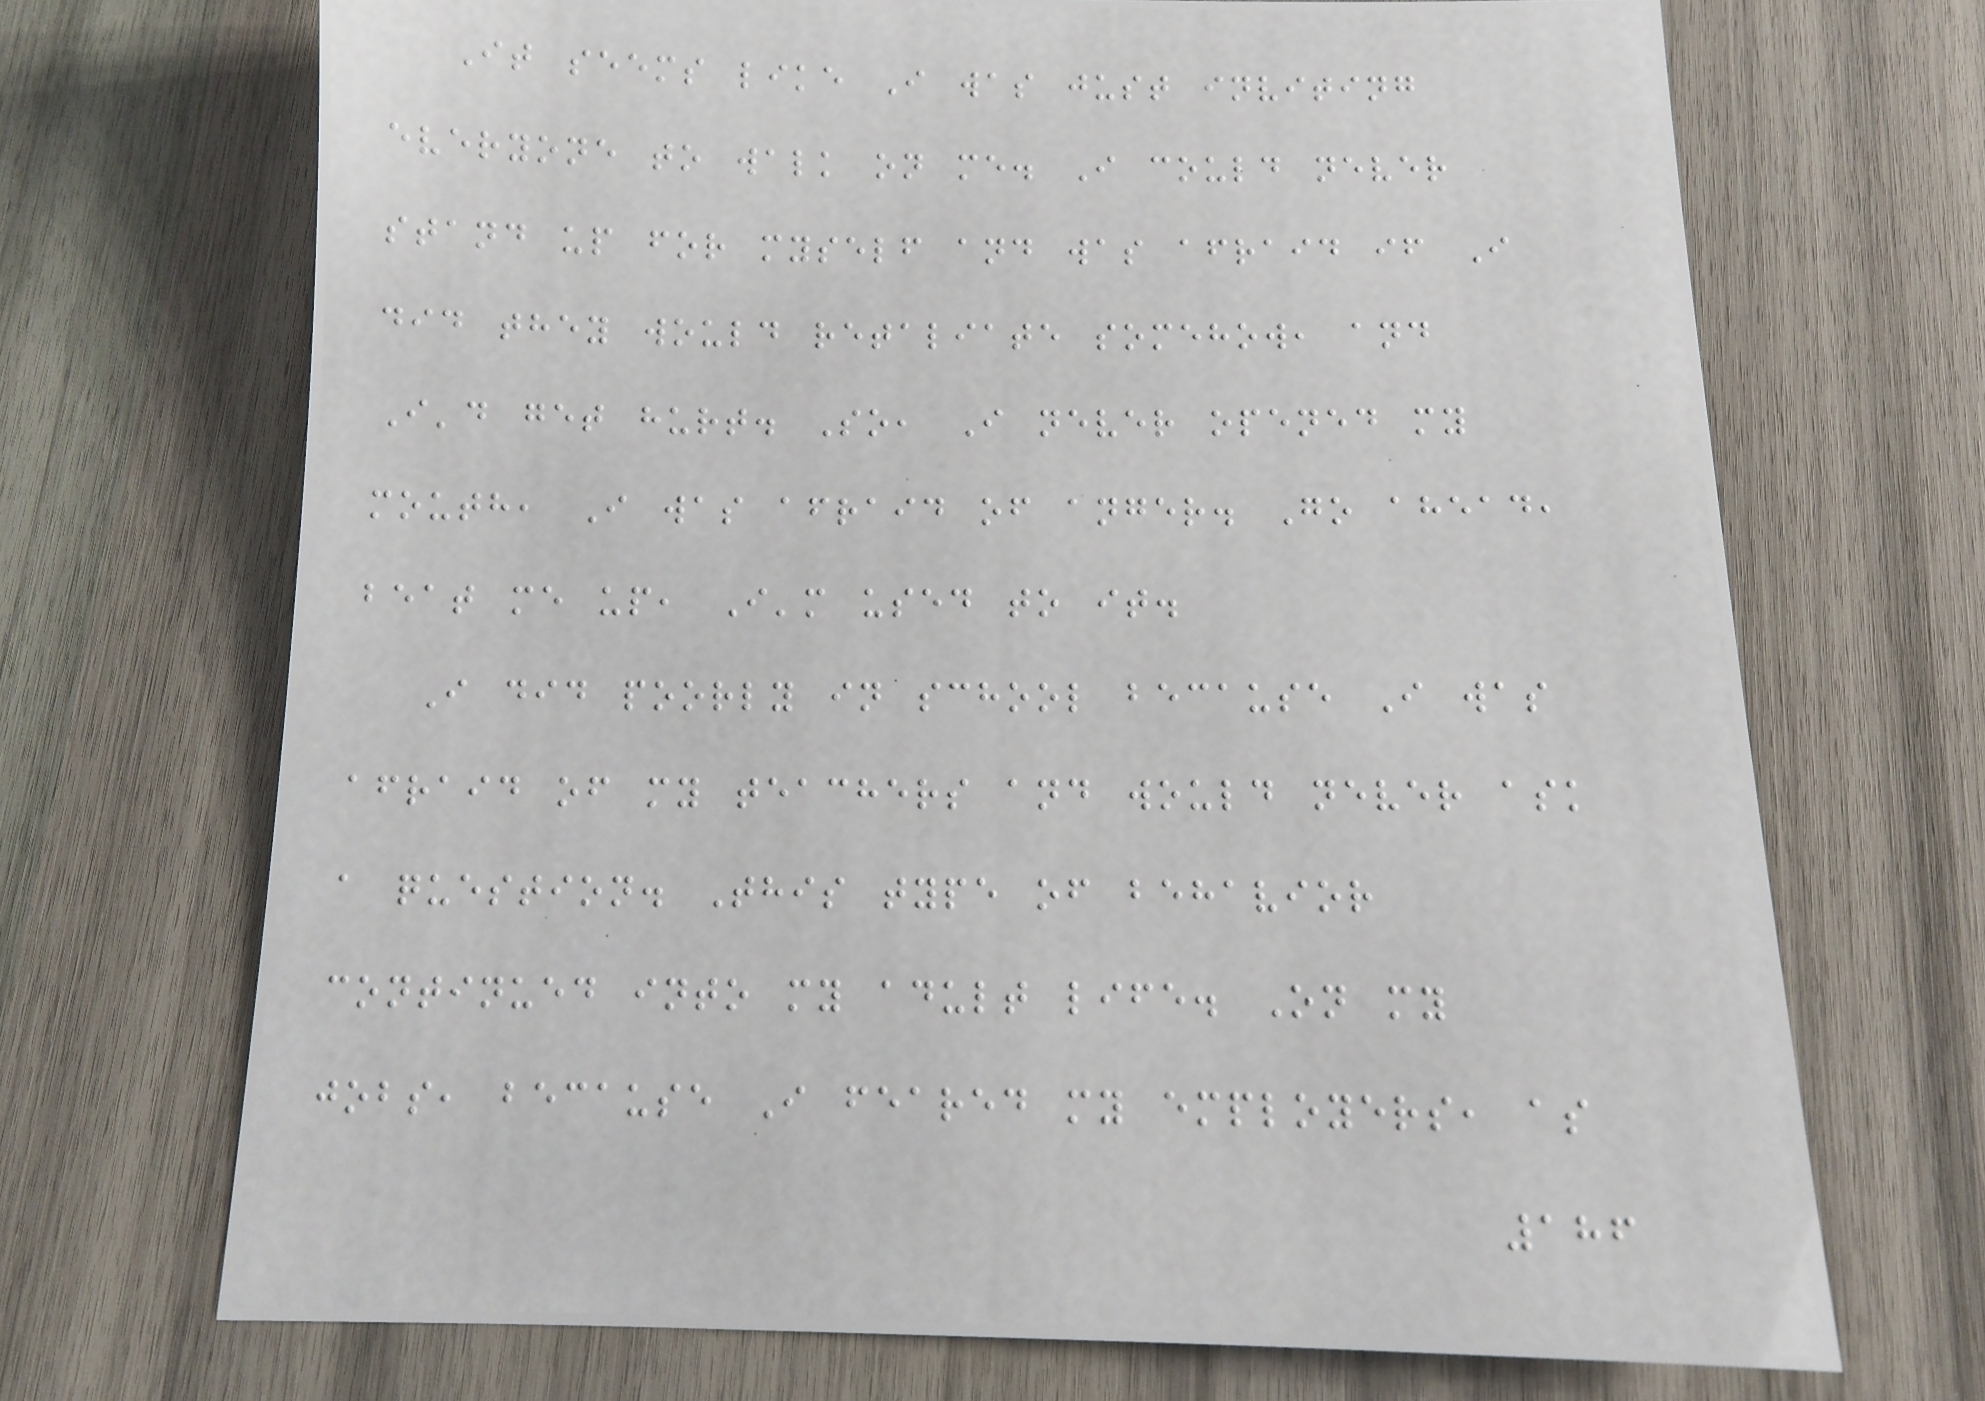It seems like I was just inviting
everyone to walk on me. I could never
stand up for myself and was afraid if I
did they would retaliate somehow, and
I'd get hurt. So, I never opened my
mouth, I was afraid of anger. Go ahead,
beat me up, I'm used to it.
I did poorly in school because I was
afraid of my teachers and would never ask
a question. This type of behavior
continued into my adult life. On my
jobs, because I feared my employers, as
186
